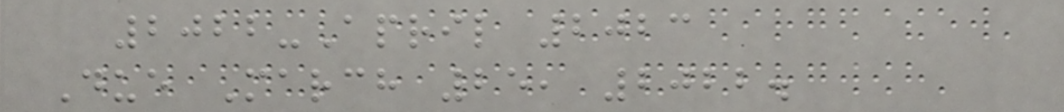2022-April 2023
Due March 25, 2022.
